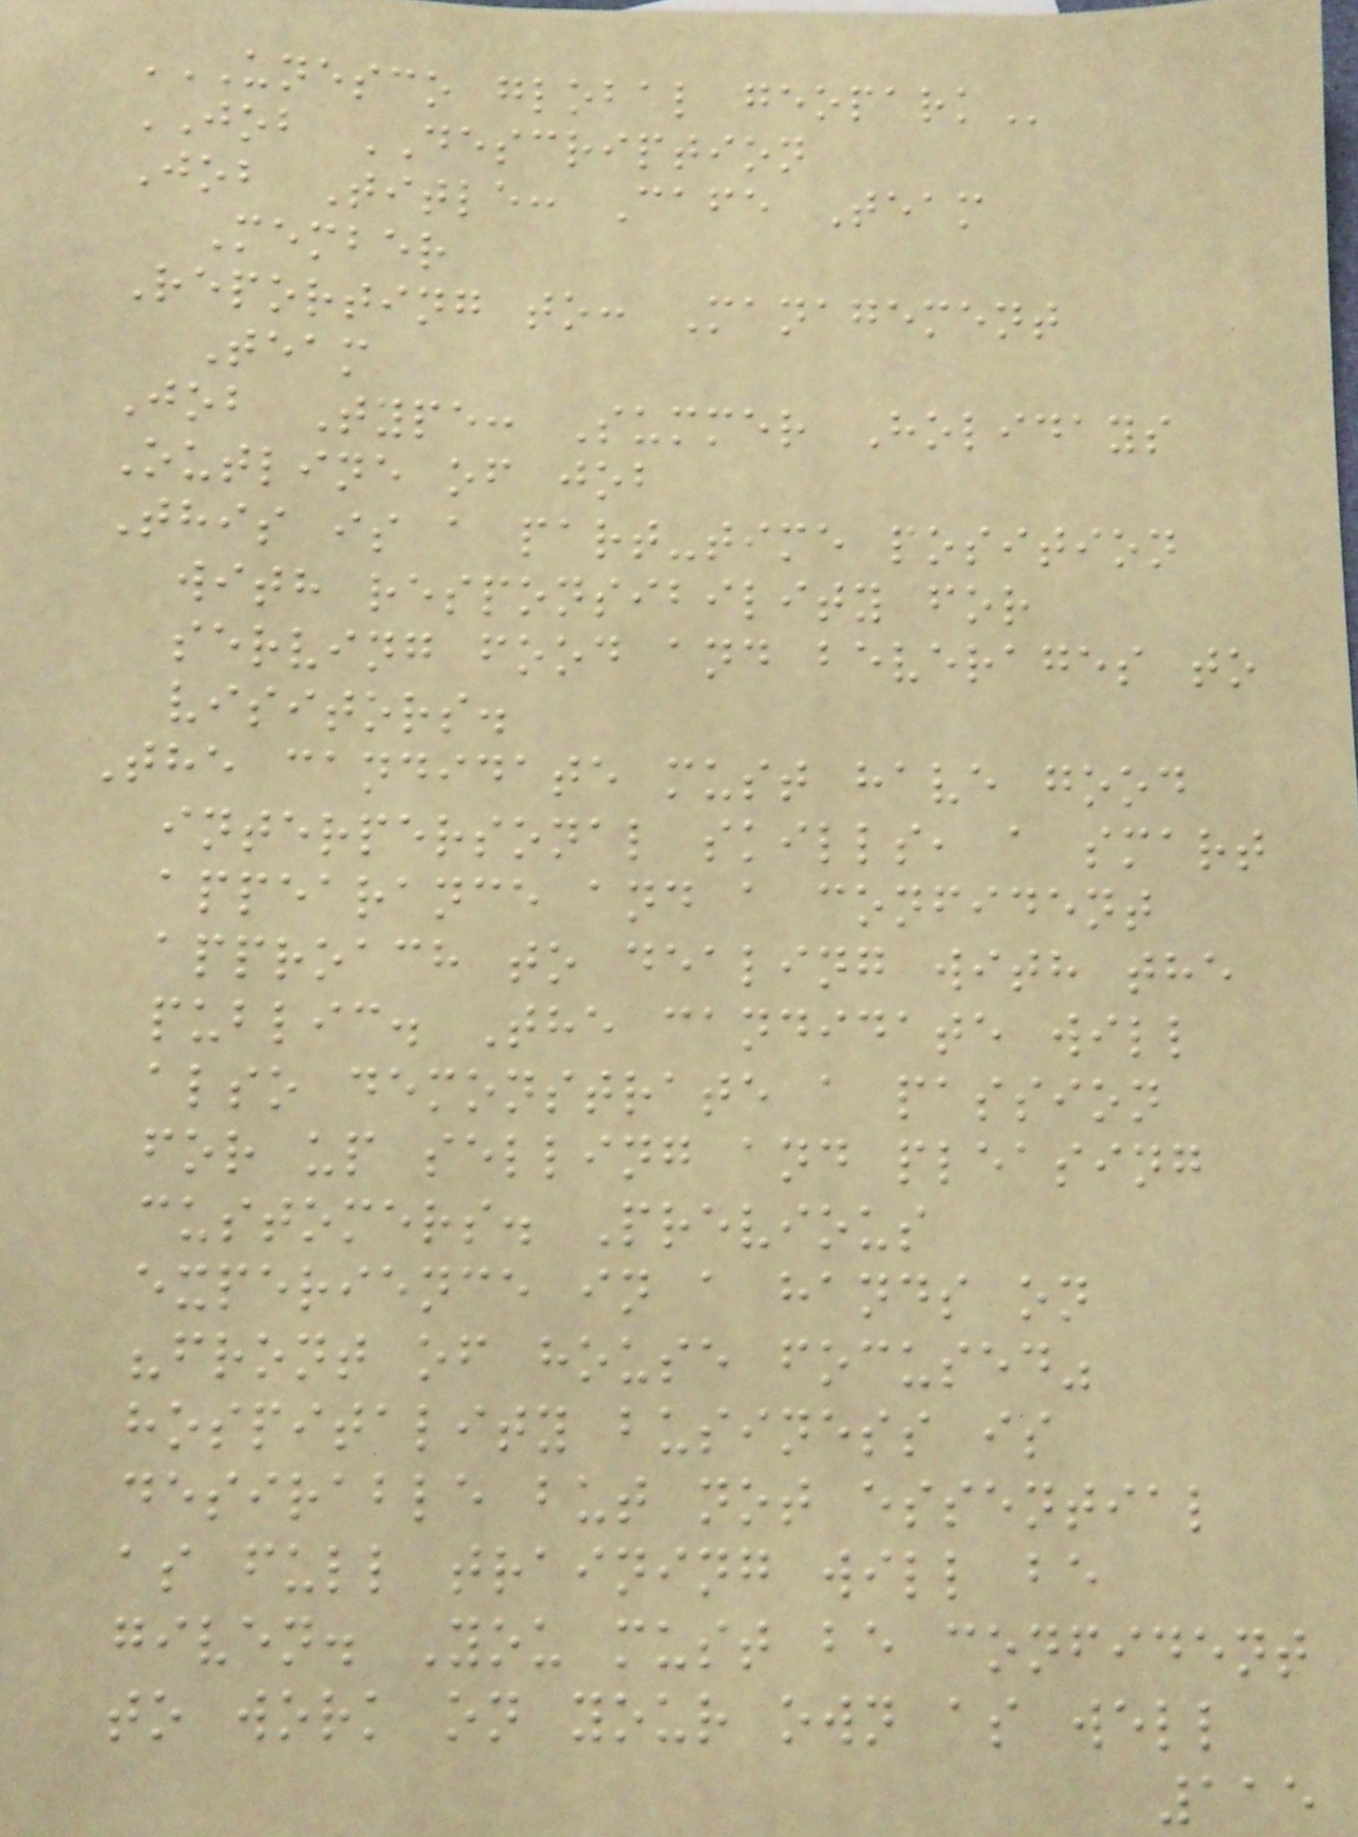UNESCO GLOBAL GEOPARK
JOB DESCRIPTION
Job Title: Cafe Team
Member
Reporting to: Management
Team
Job Type: Summer Holidays
Outline of job
This is a part-time position
with responsibility for
serving food and beverages to
visitors.
The candidate must have good
interpersonal skills, a smart
appearance and a confident
approach to dealing with the
public. The candidate will
also demonstrate a passion
for up selling and pleasing
customers. Previous
experience in a hands on
"front of house focused"
hospitality business is
desirable but not essential
as full training will be
given. You must be confident
to work on your own as well
115
